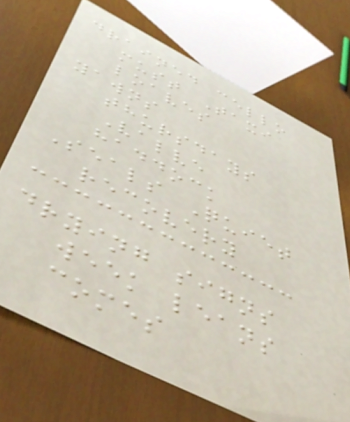drained cello
must Taxi
loaves
yawns
thursdays
Valve
haddock
Seals Quiet
recovery
drying signs
week leans
comes
